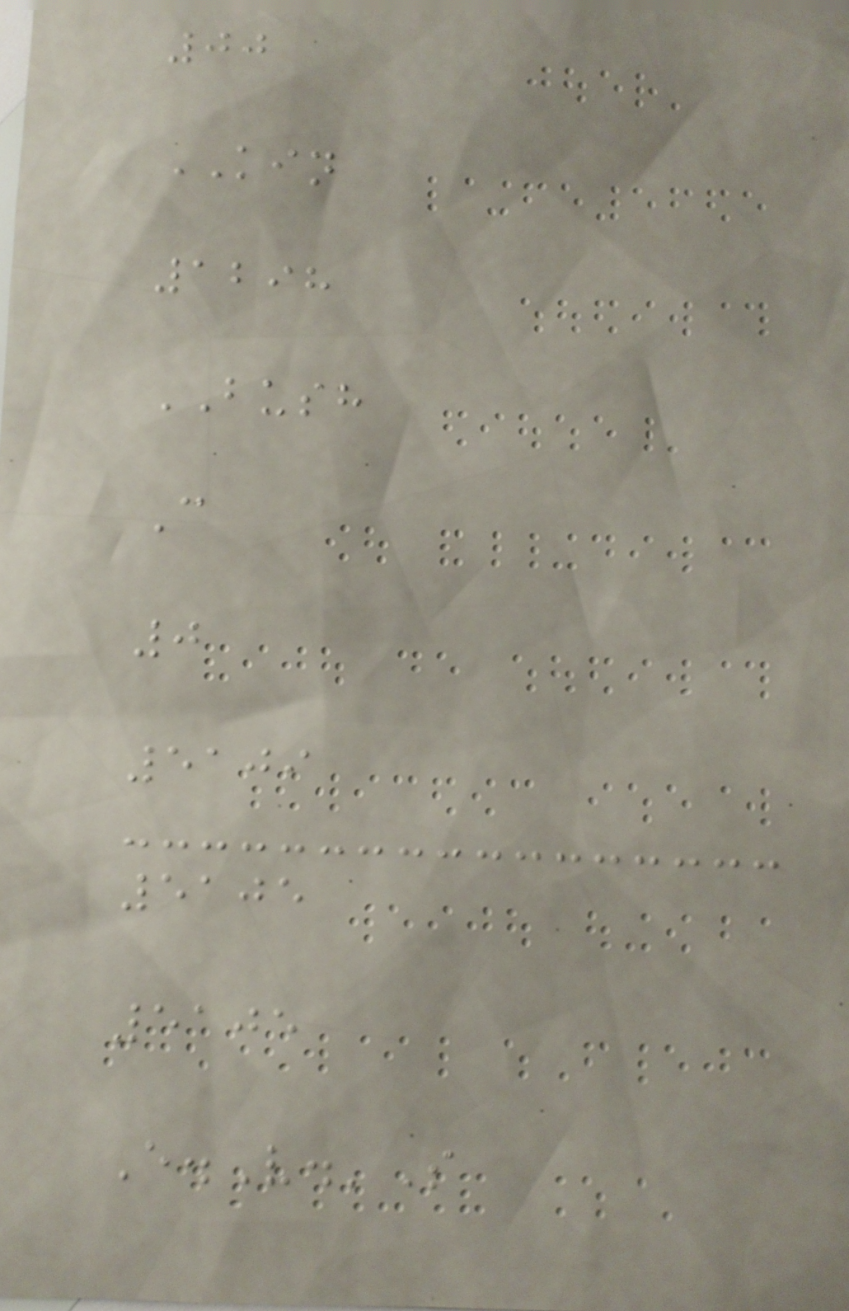00
KIN
1298
BUSH
C
0
5109
5105
5105
E.V.'S
